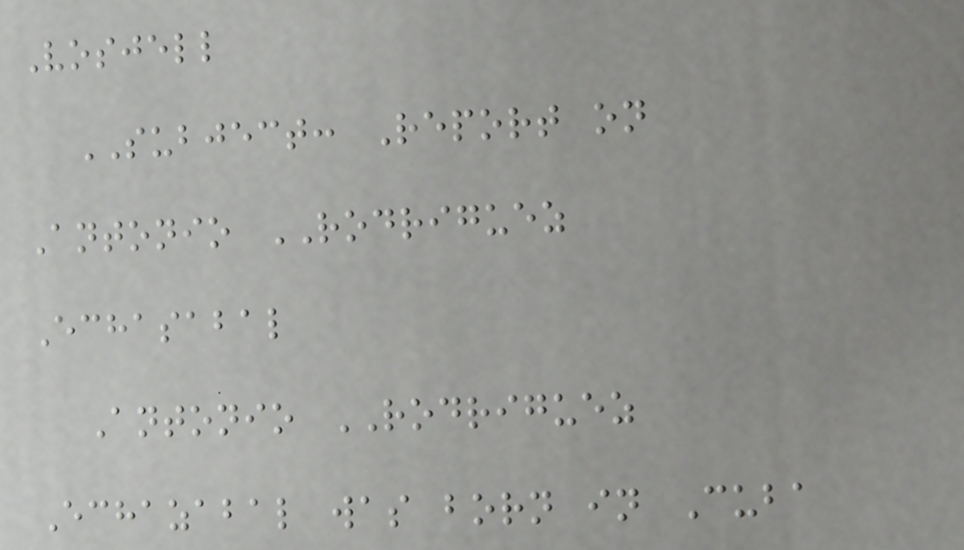Vosjell
SUBJECT: Report on
Antonio RODRIGUEZ
Echasabal
Antonio RODRIGUEZ
Echazabal was born in Cuba
